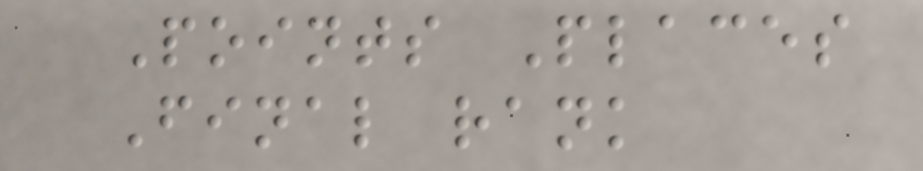Points Places
Final rank
